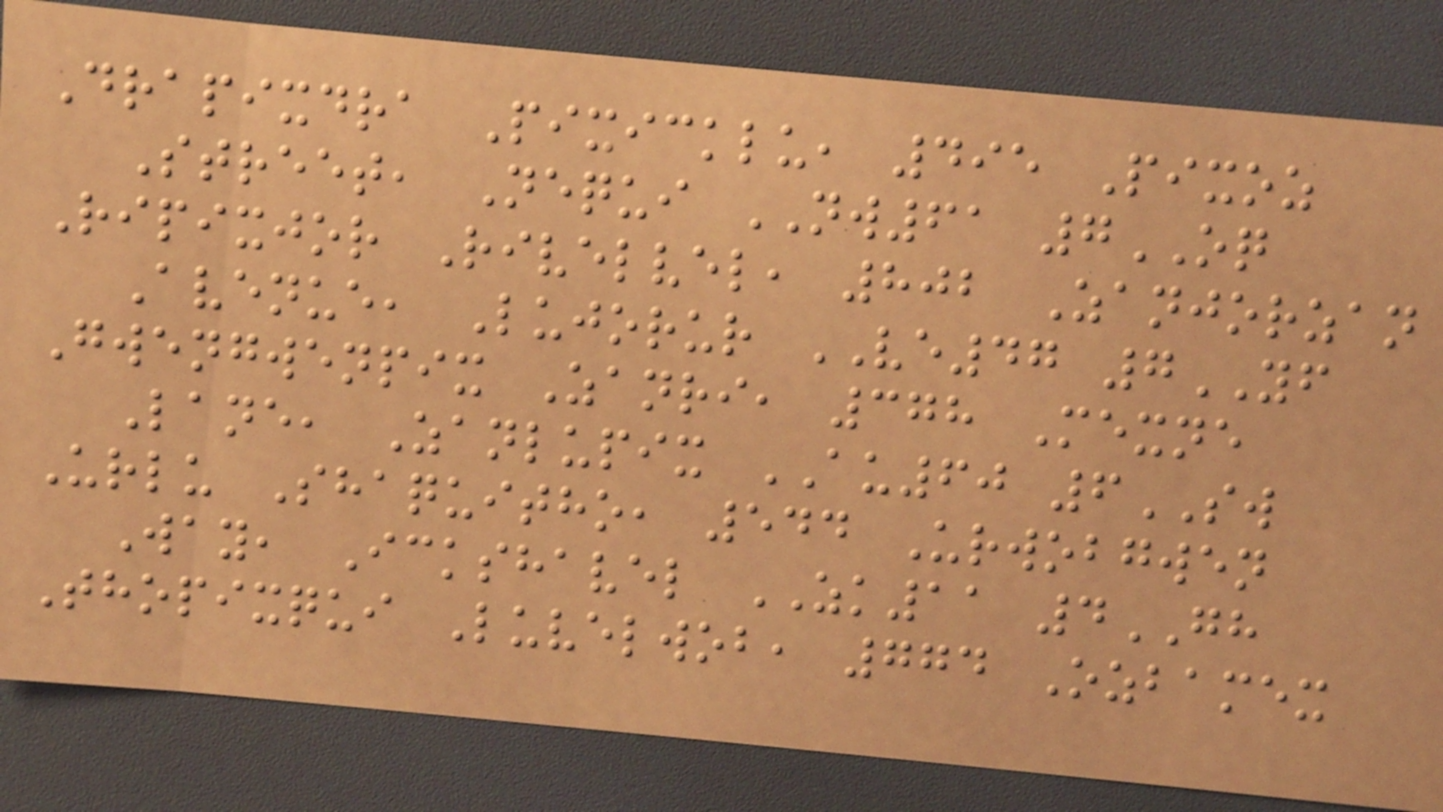Drapixdra Pixicklu, 495 Pixoz
Street, Nequi NW61 7OQ
Ripixjor Rivelvel, 802 Zanjorzan
Avenue, Lujorur VE47 7YF
Gwengwenpix Zanri, 378 Mexne
Lane, Zanlupix AU60 6SW
Urlu Shaquitho, 544 Urwobgwen
Way, Ickshavel ZK11 4GH
Thopixqui Luvelwob, 774 Ozbamex
